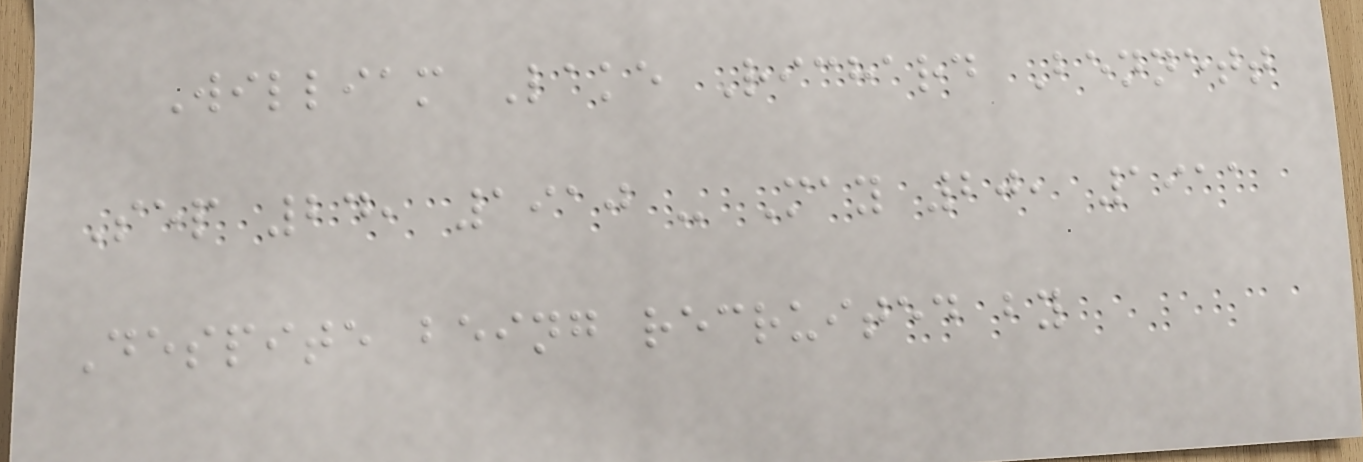William Lake Richard Bennett
Sep 24, 1910 - May 20, 1911
Despite being recruited by
